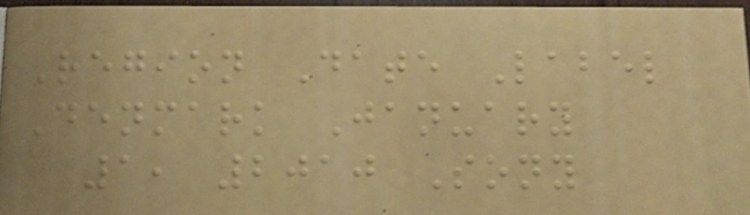Region Date Label
Denmark January
1, 2010 Sony
